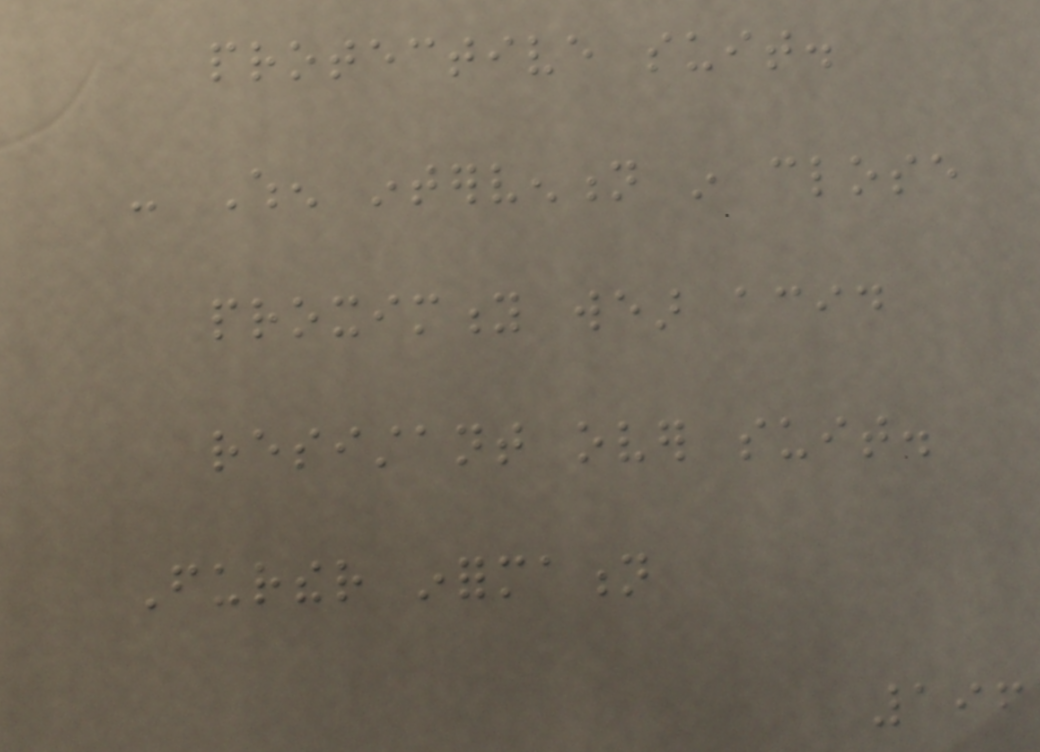protective suit.
- When intervention in close
proximity wear acid
resistant over suit.
Further information
196
